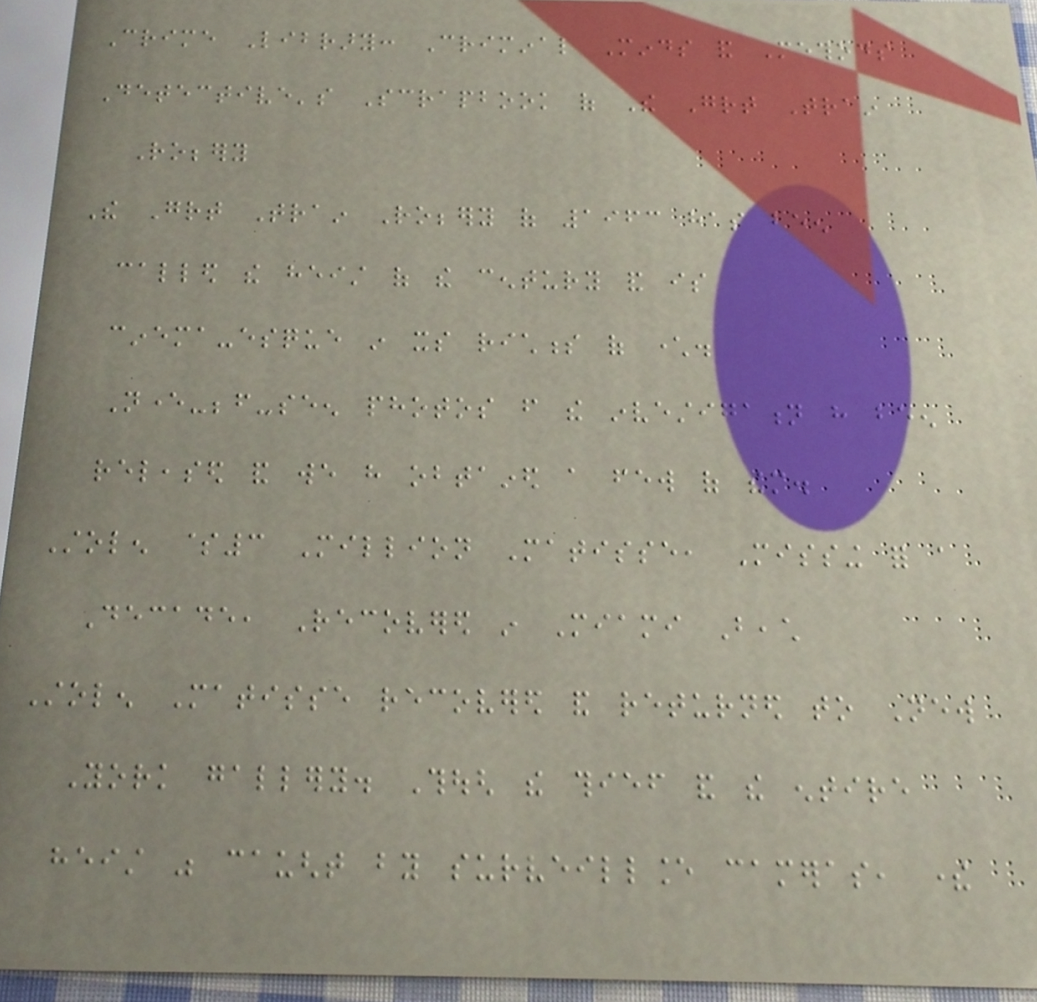Crime Library: Criminal Minds and Methods
Detective's Scrapbook of The Great Train
Robbery
The Great Train Robbery of 1963 has been
called the heist of the century and is
cinema-esque in its richness of character.
Never-before-seen photos from the investigation have been
released and we have obtained a few of them.
Stolen $3 Million Matisse, Missing for a
Decade, Recovered in Miami Beach
Stolen Matisse recovered and returned to New
York gallery. Though the thief and the entire
heist was caught by surveillance cameras, there
